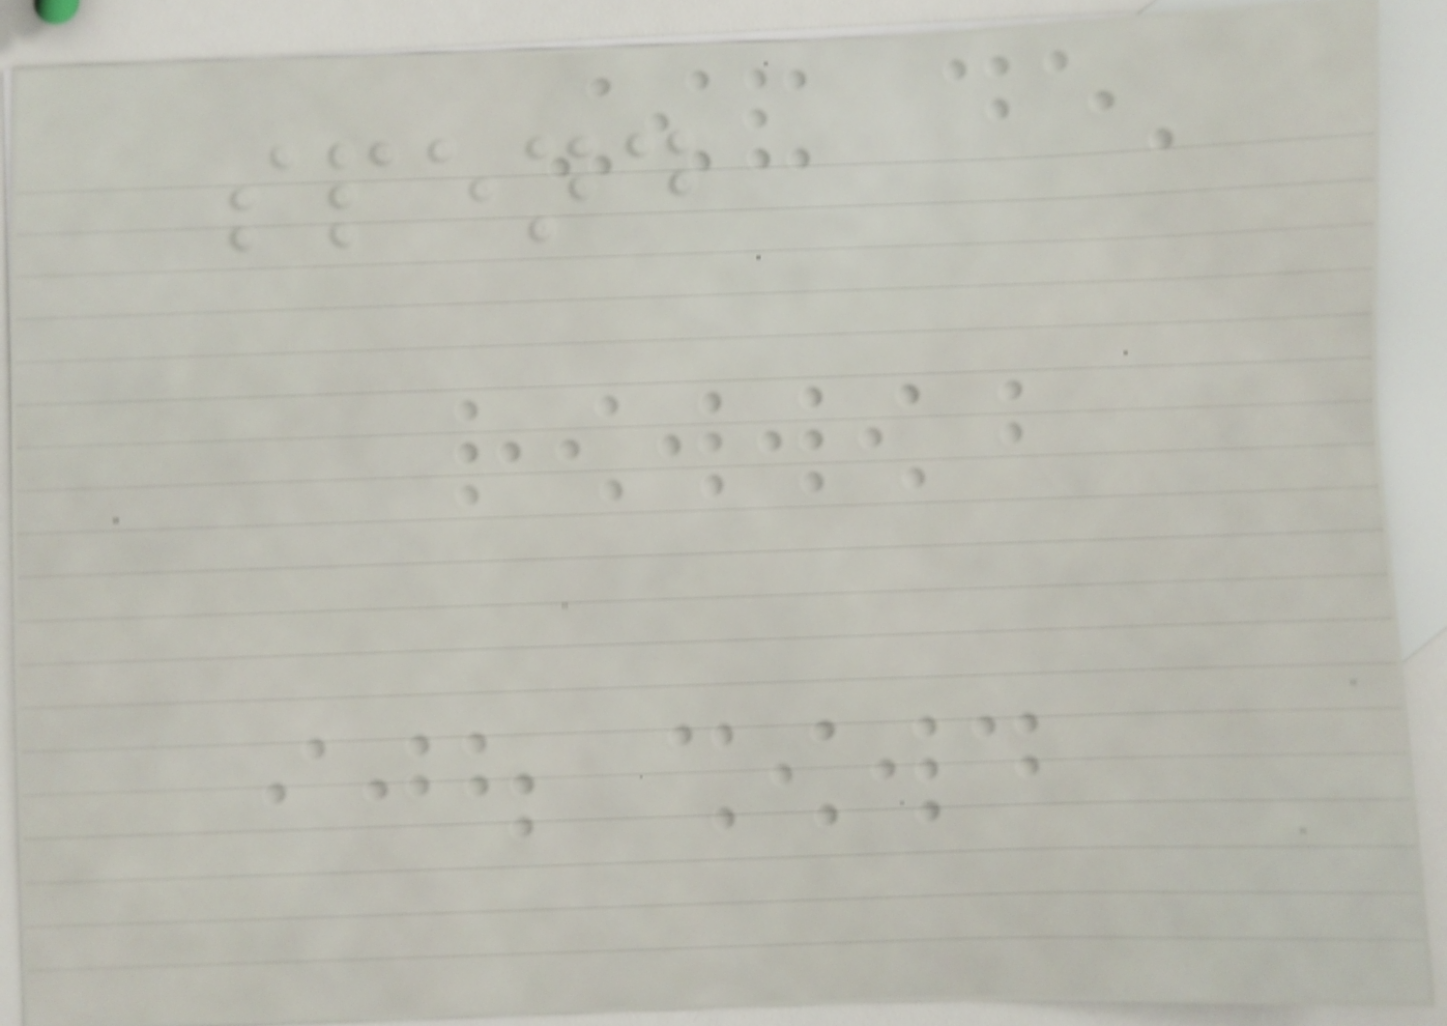spend
